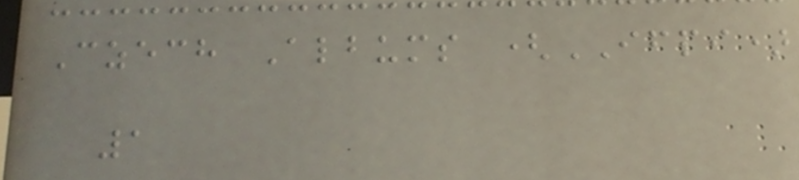Czech Albums (IFPI)
1
